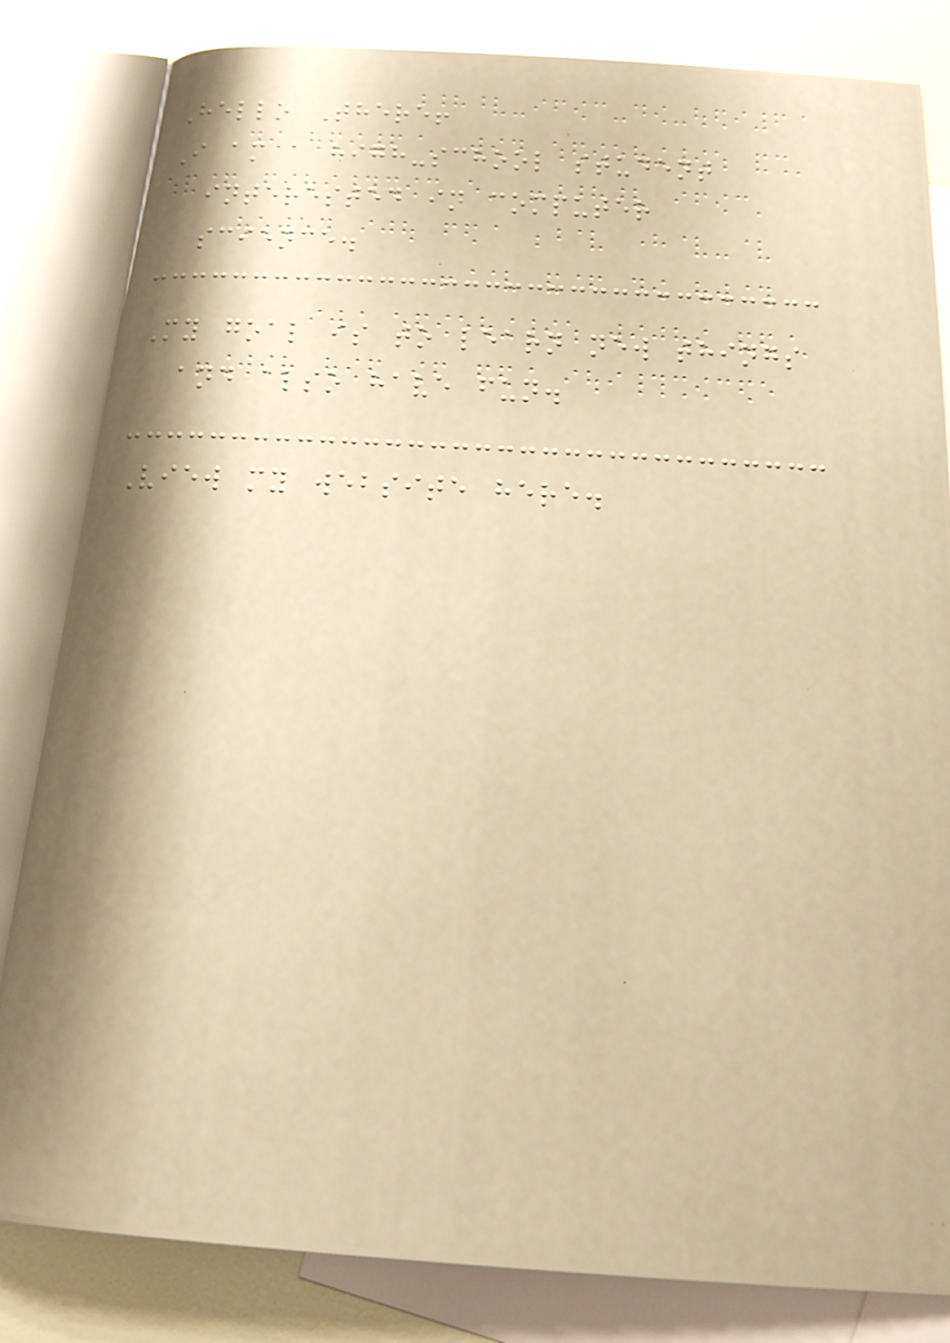Hello There!
I am a high-school student
interested in computer
science.
My goal is to learn new things
and also have fun.
View my website here.
